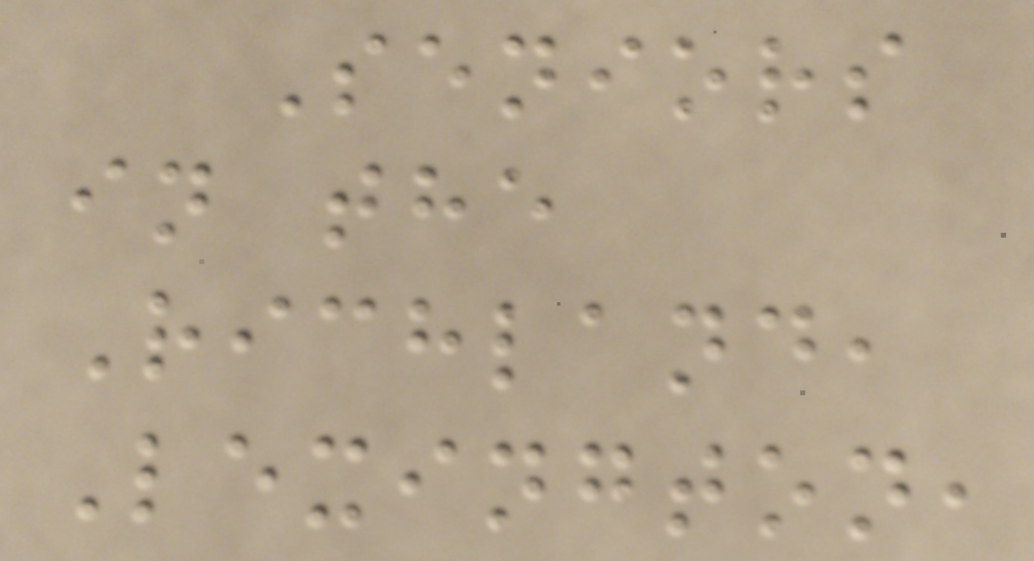Seniors
in the
Richland,
Lexington,
